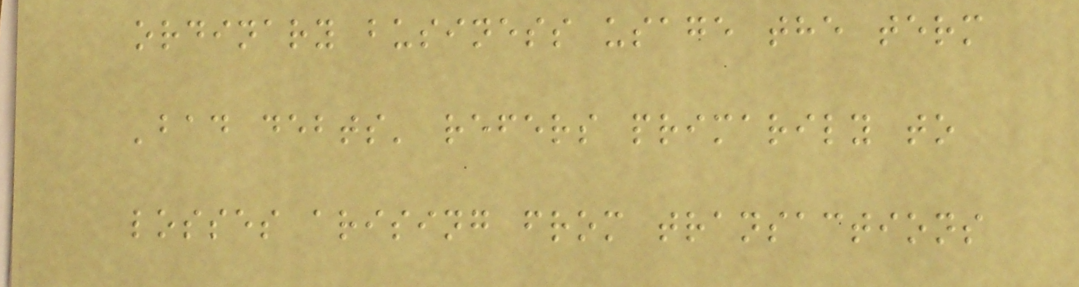ordinary business usage the term
'bad debts' refers primarily to
losses arising from transactions
